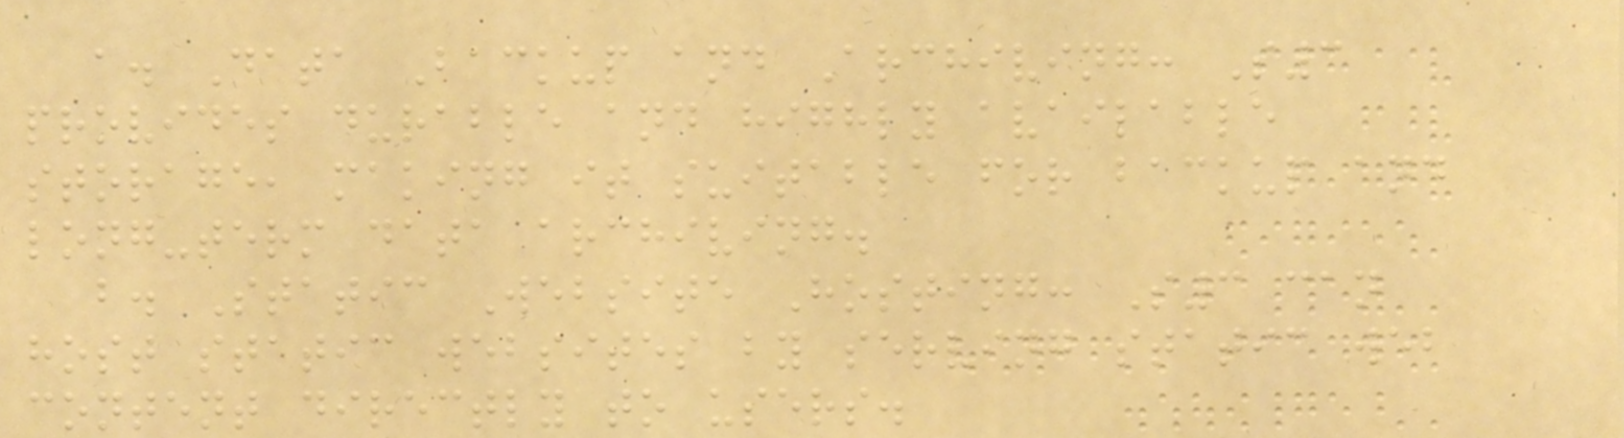a. Data Backup and Archiving: S3
provides durable and highly available
storage, making it suitable for backup and
long-term data archiving.
b. Static Website Hosting: S3 can
host static websites by serving static web
content directly to users.
